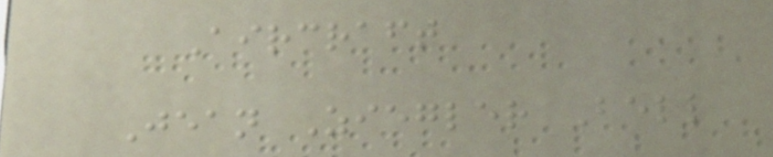Aircraft
Jean Ziegler Bell
